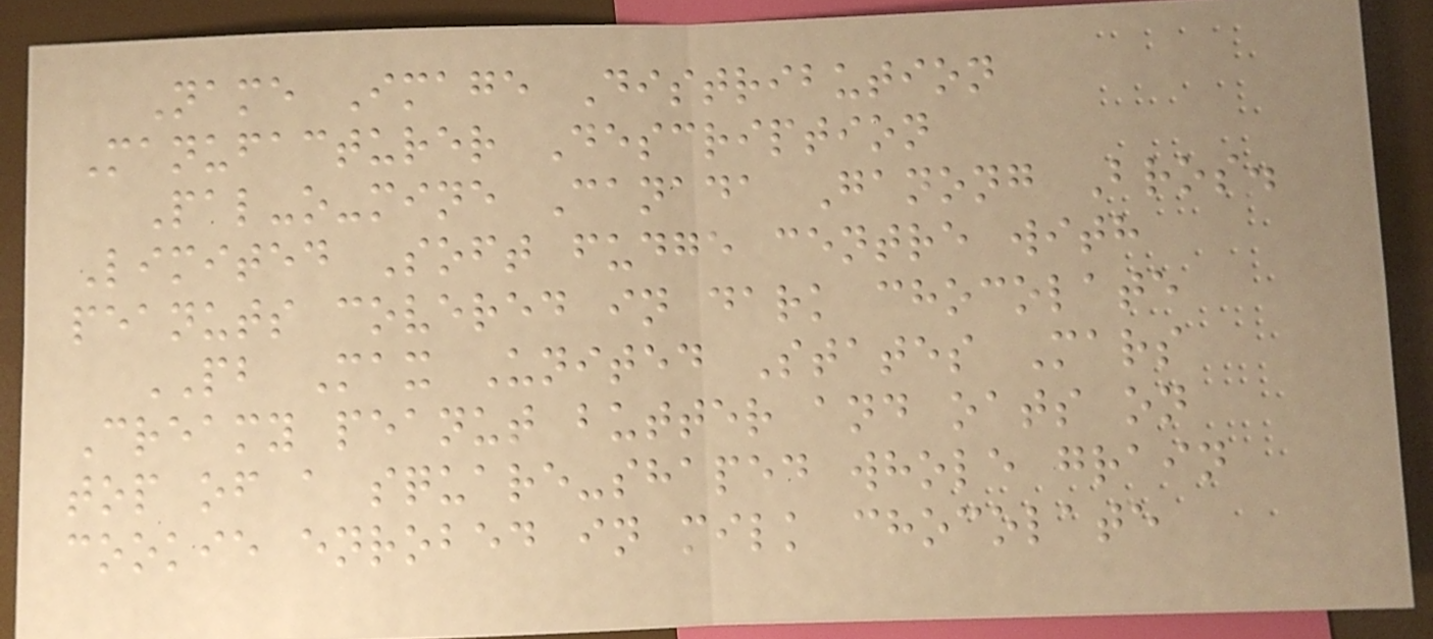Name Image Distribution
Manufacturer Description
Pal-o-mine Canada Ganong Bros.
Limited Soft fudge centre with
peanuts covered in dark chocolate
PB Max United States Mars
Creamy peanut butter and oats on
top of a square-shaped whole grain
cookie enrobed in milk chocolate
